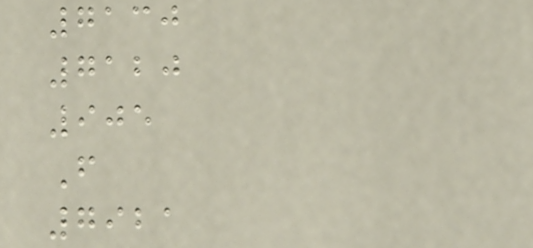7130
7120
905
F
7921
